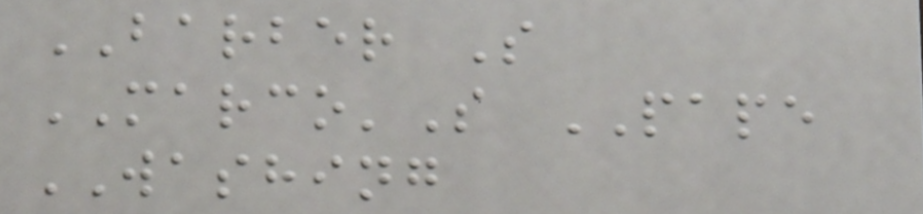BARBER S
MARCO'S PAPE
WASHING
